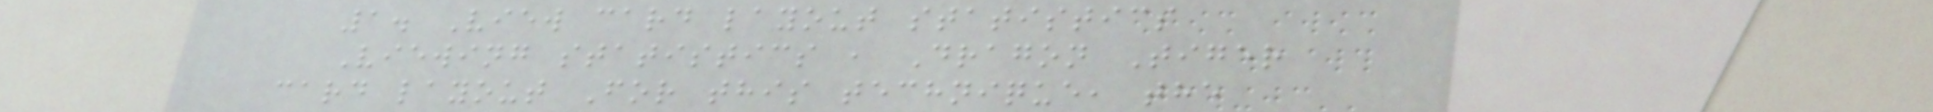1. View card layout statistics
Viewing statistics , Dragon Tiger
card layout For this technique, the
